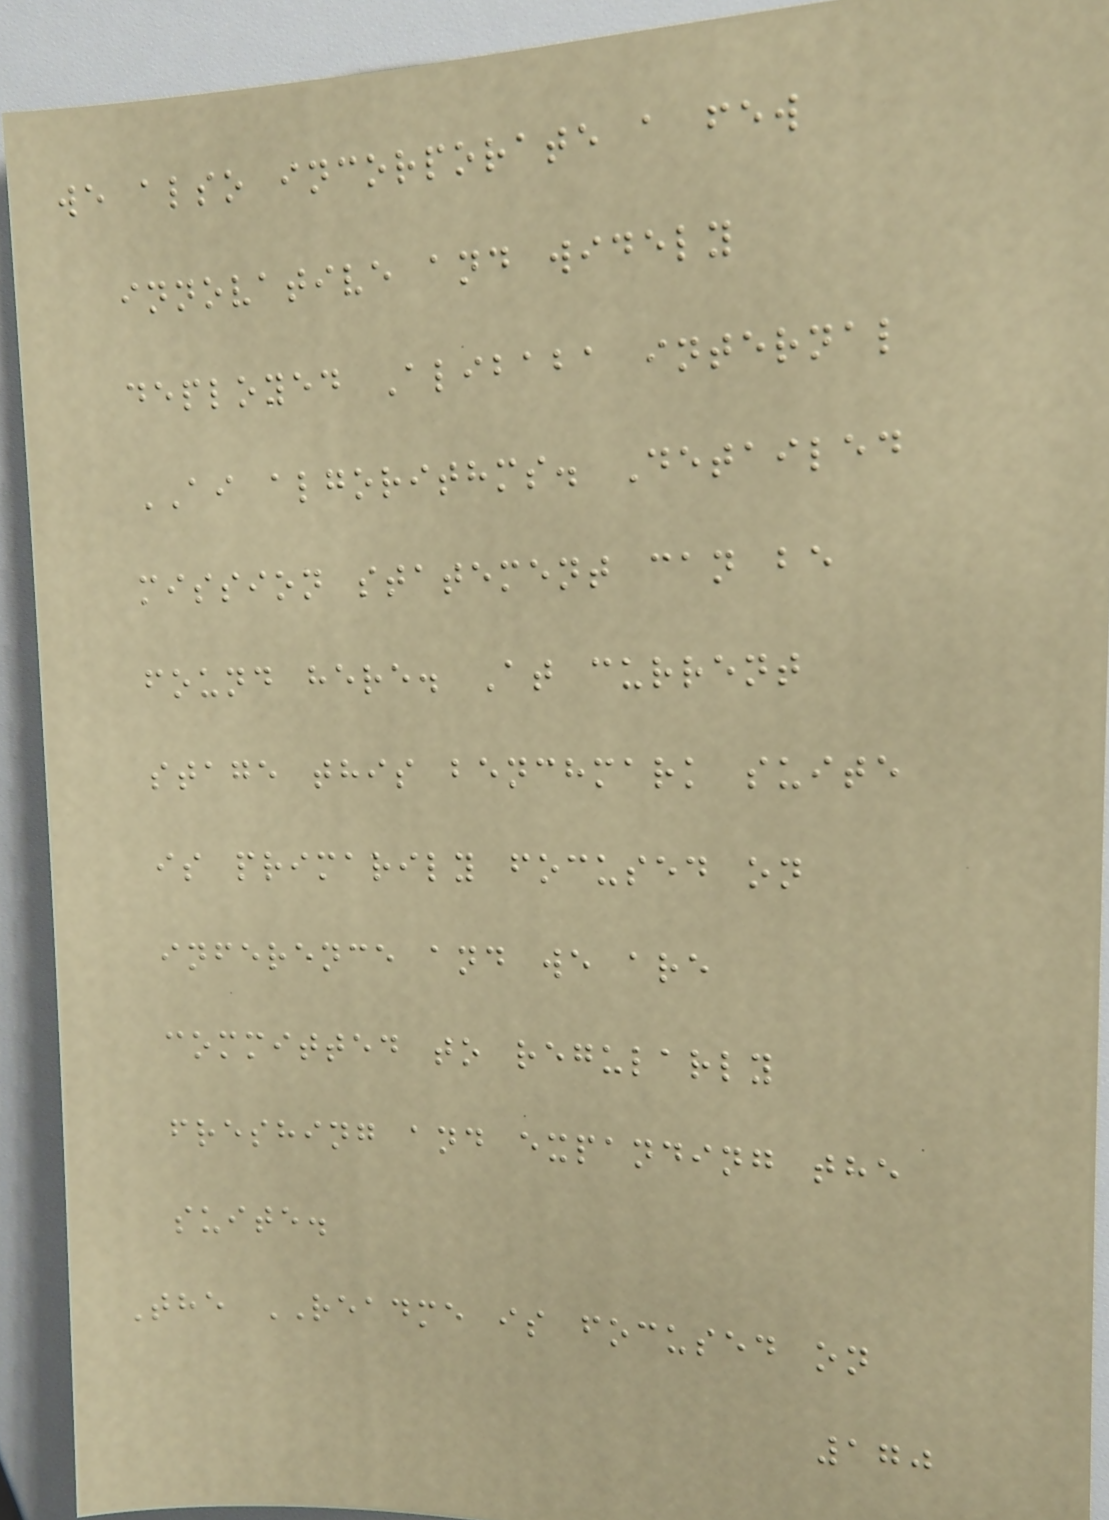we also incorporate a few
innovative and widely
deployed Alibaba internal
AI algorithms. Detailed
mission statement can be
found here. At current
stage this benchmark suite
is primarily focused on
inference and we are
committed to regularly
freshing and expanding the
suite.
The README is focused on
170
